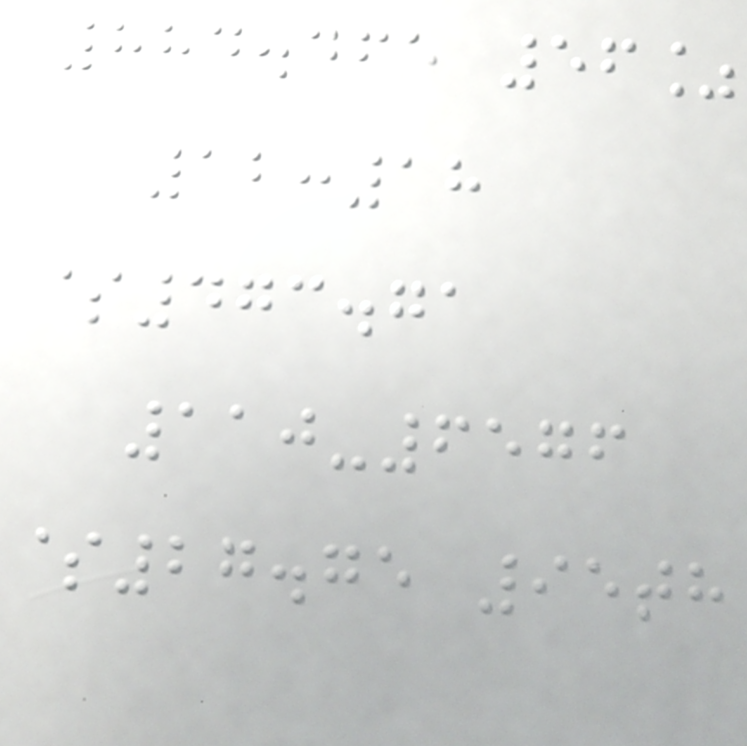884.465 56%
12:18
$473.71
110-6576
$27.75 95th
